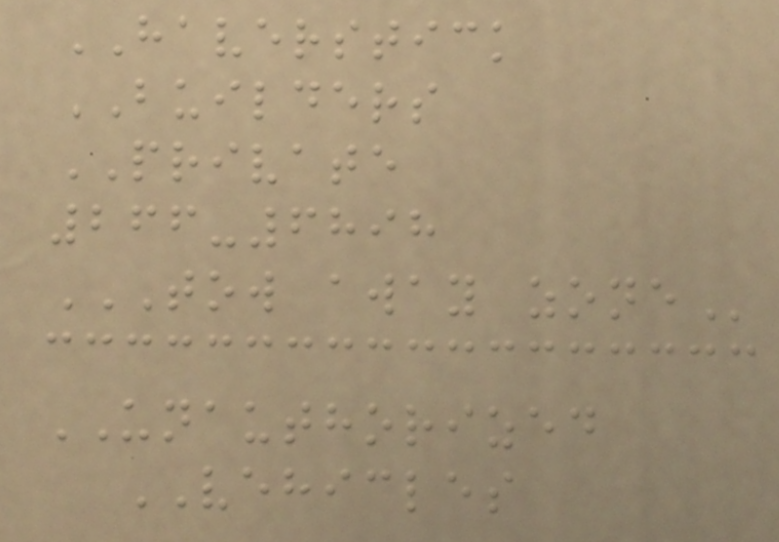HAVERSTICK
BUILDERS
PRIVATE
266-6898
TOW AWAY ZONE
UNAUTHORIZED
VEHICLES
